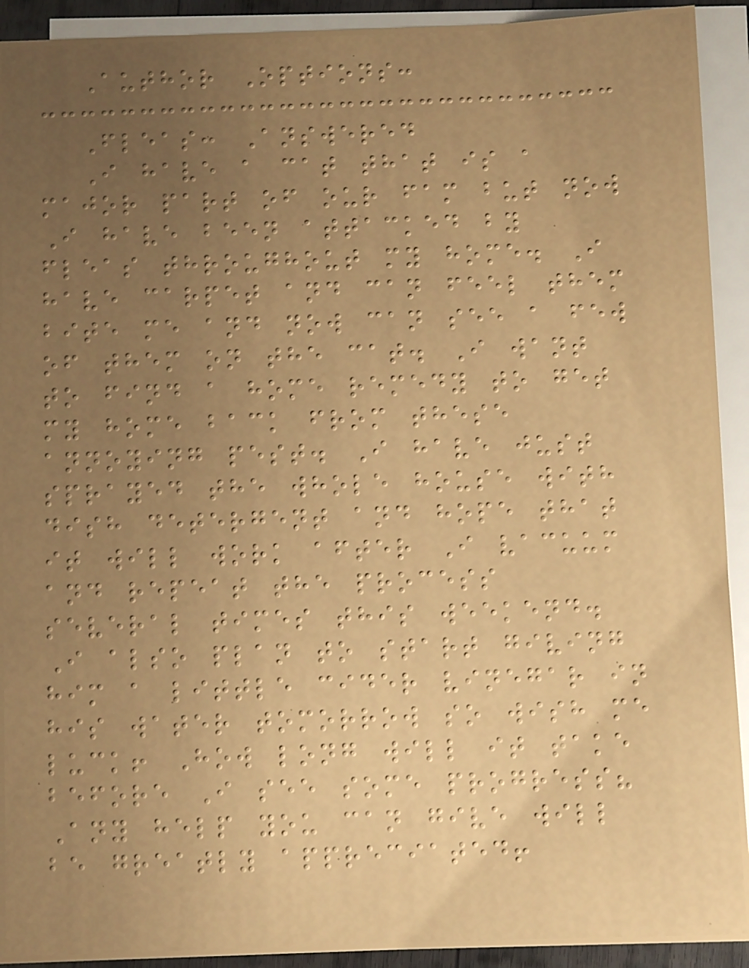Author Options:
Fleas: Answered
I have a cat that is a
major part of our fam but now
I have been attacked by
fleas throughout my home. I
have carpet and can feel them
bite me and now can see a few
of them on the cat. I want
to find a home remedy to get
my home back from these
annoying pest. I have just
sprayed the whole house with
dish detergent and hope that
it will work after I vacuum
and repeat the process
several times this weekend.
I also plan to start giving
him a little cider vinegar in
his water tomorrow so wish me
luck! How long will it take
before I see some progress?
Any help you can give will
be greatly appreciated!
